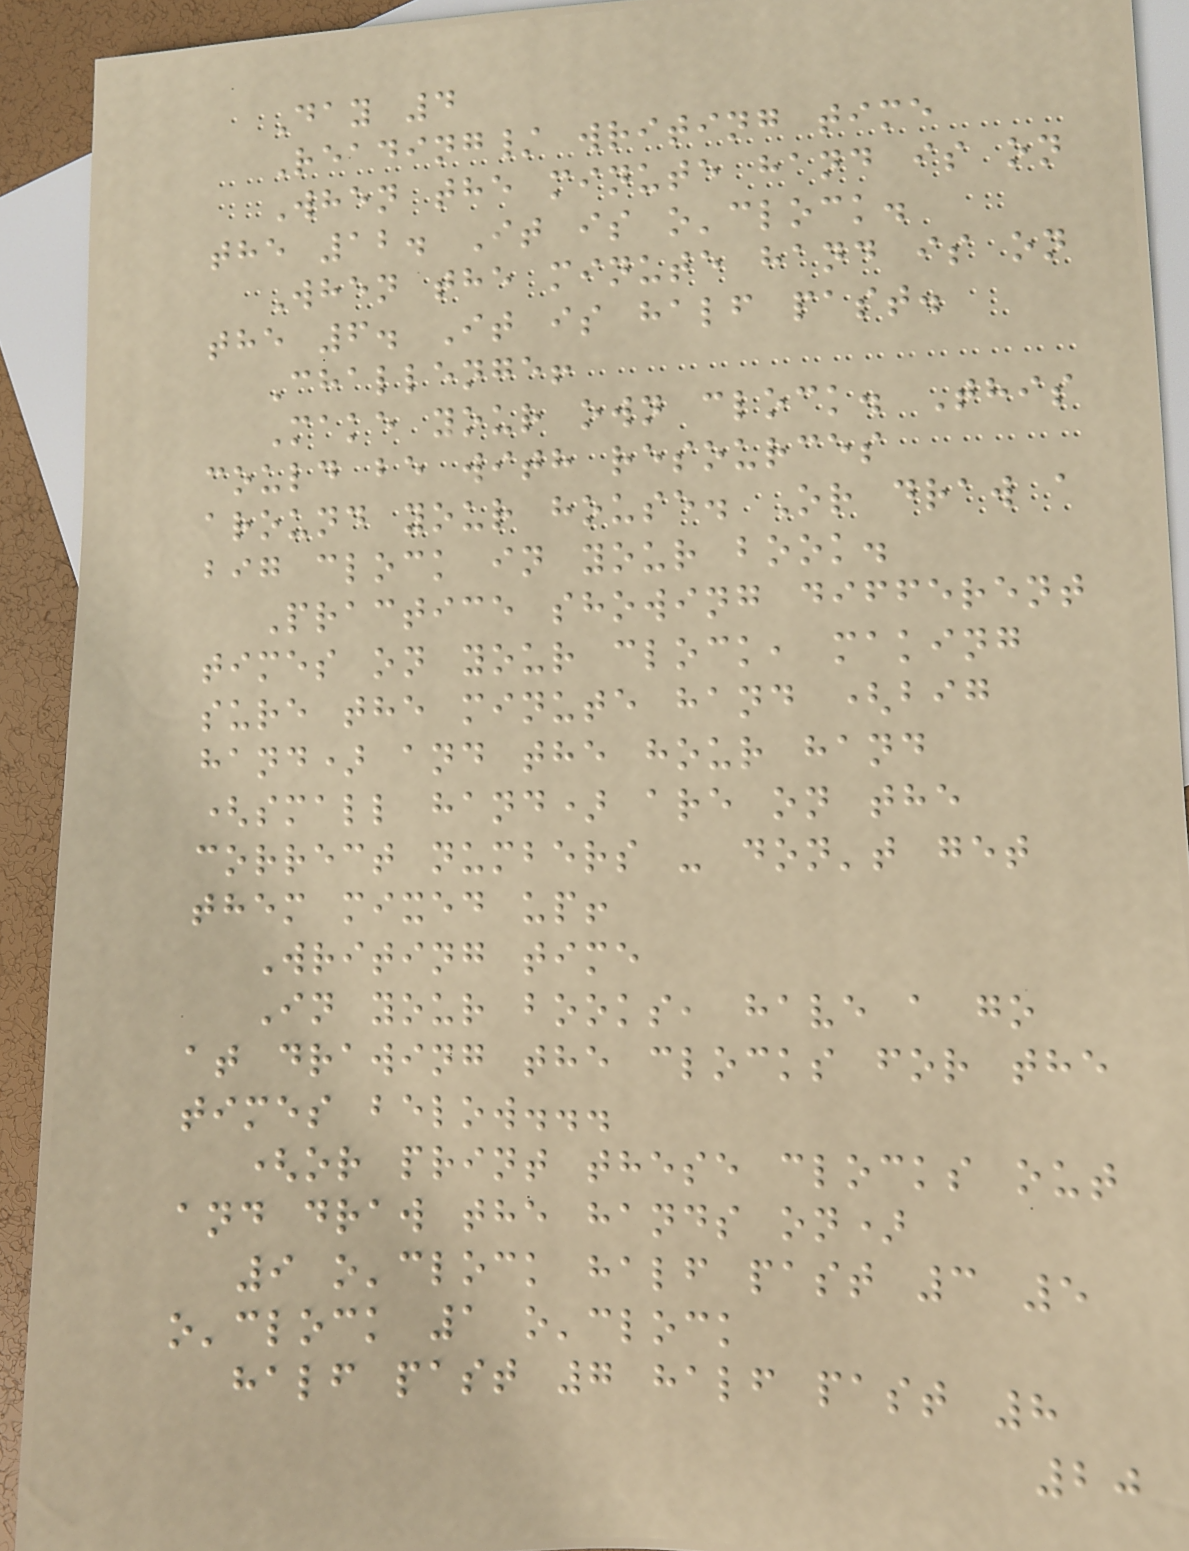Day 4
Reading/ writing time
When the minute hand is on
the 12. It is o'clock.
When the minute hand is on
the 6. It is half past.
Challenge!
Make your own clock. This
could be with resources
around your house. Or draw a
big clock in your book.
Practice showing different
times on your clock, making
sure the minute hand (big
hand) and the hour hand
(small hand) are on the
correct numbers - don't get
them mixed up!
Writing time
In your books, have a go
at drawing the clocks for the
times below...
(or print these clocks out
and draw the hands on)
9 o'clock half past 3 5
o'clock 1 o'clock
half past 7 half past 8
20
